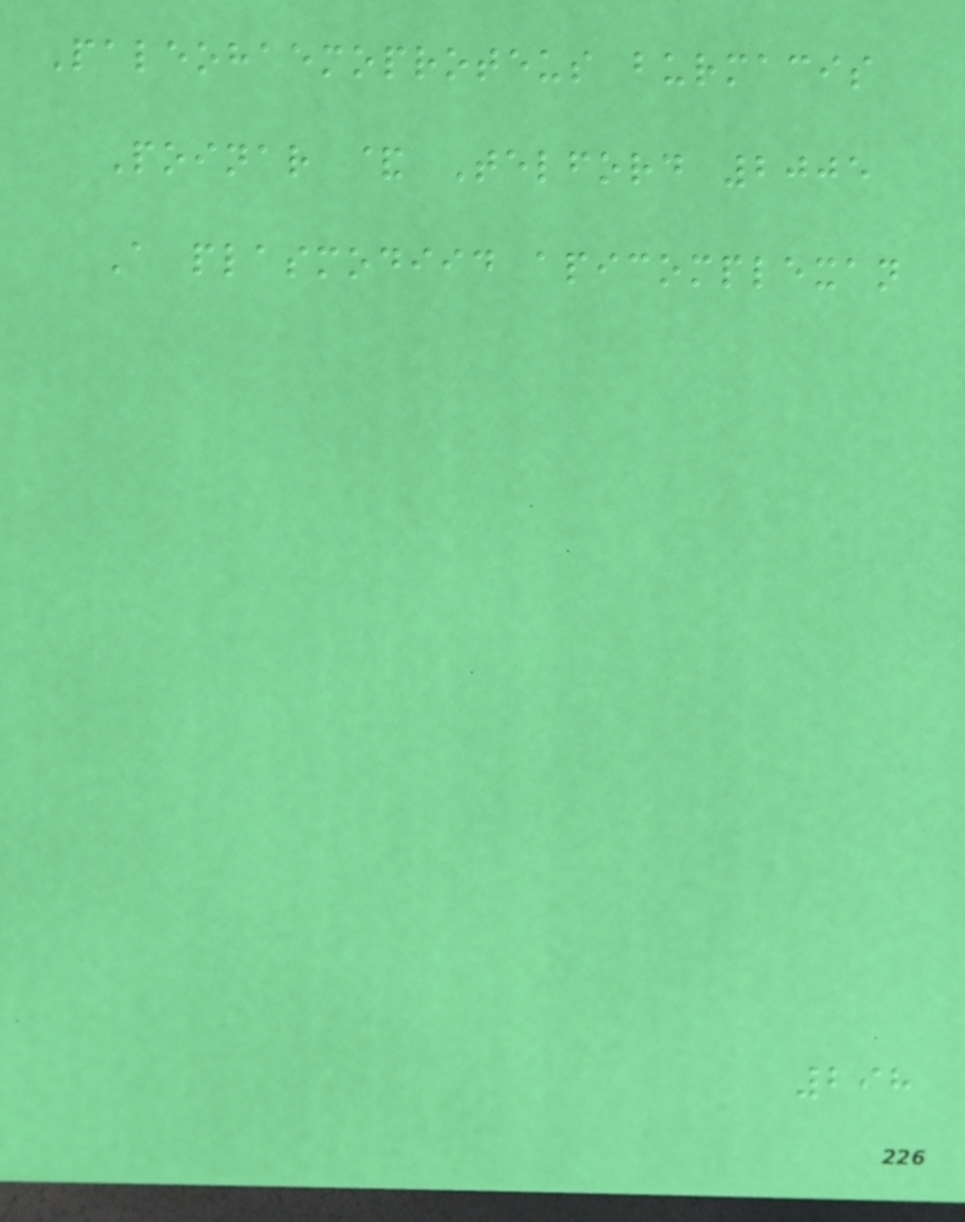Paleohaemoproteus burmacis
Poinar & Telford 2005
A plasmodiid apicomplexan
298
